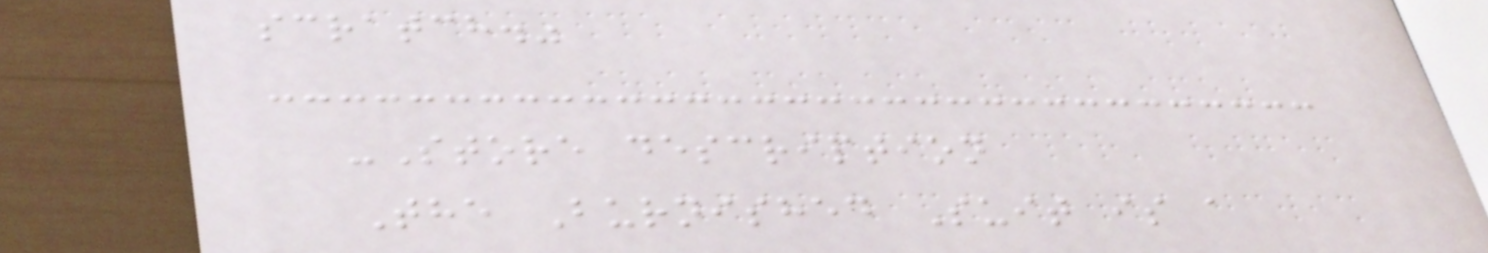scratch."
-Store description
The Burnished Suit is a
